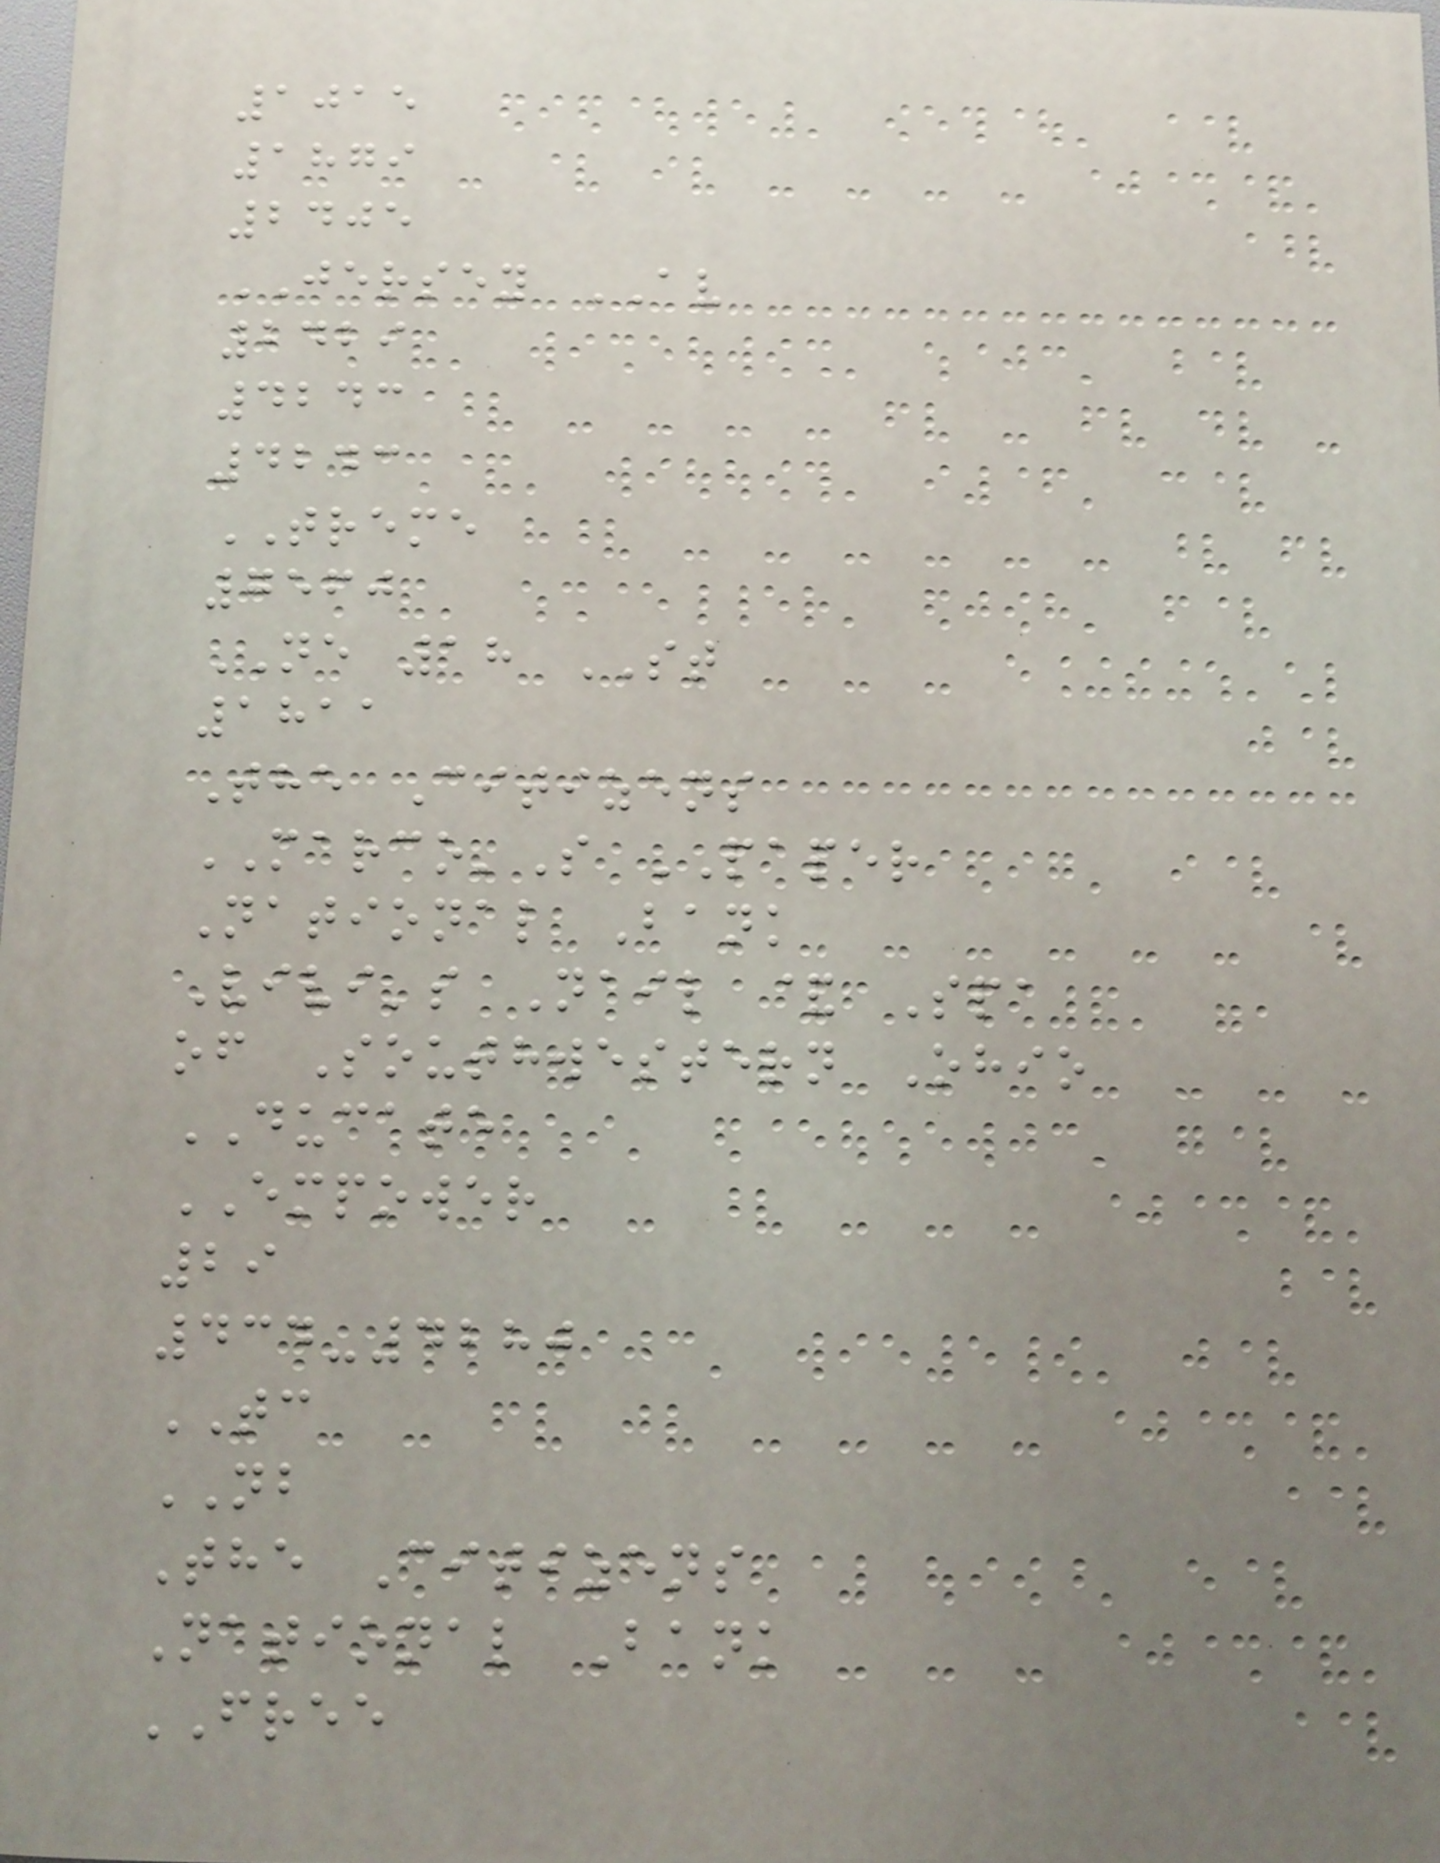1015
1879
2405
JERSEY AV
2429
4243
4243
TREME
7560
NE 18 ST
1811
The Citizens
MARCO'S PAPER
National Bank
Vivi's Nail & Spa
of Southwestern Ohio
DUCATE
EMPOWER
29
434-4280
TC
NB
The Citizens
National Bank
FREE
